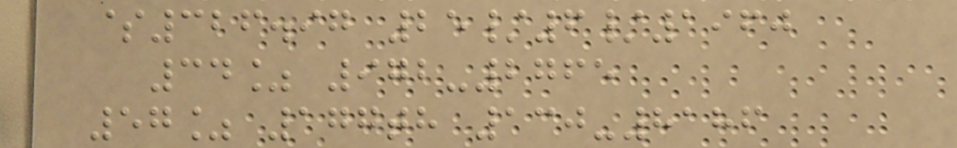$326.97 25/6/1960
34% 972-2765
57% 177th 130-8186
